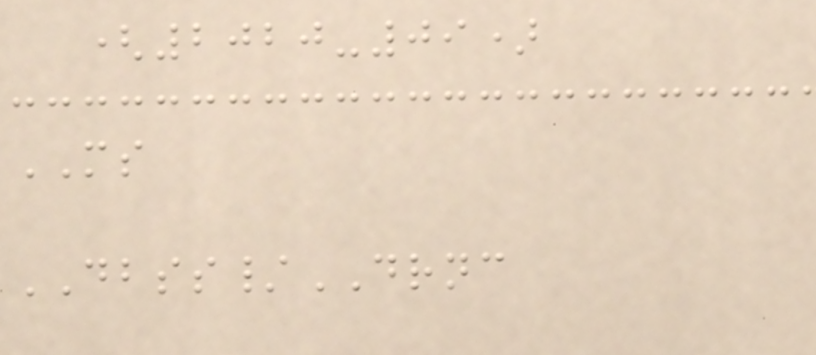(2020-09)
MS
DBSS/DRNC
